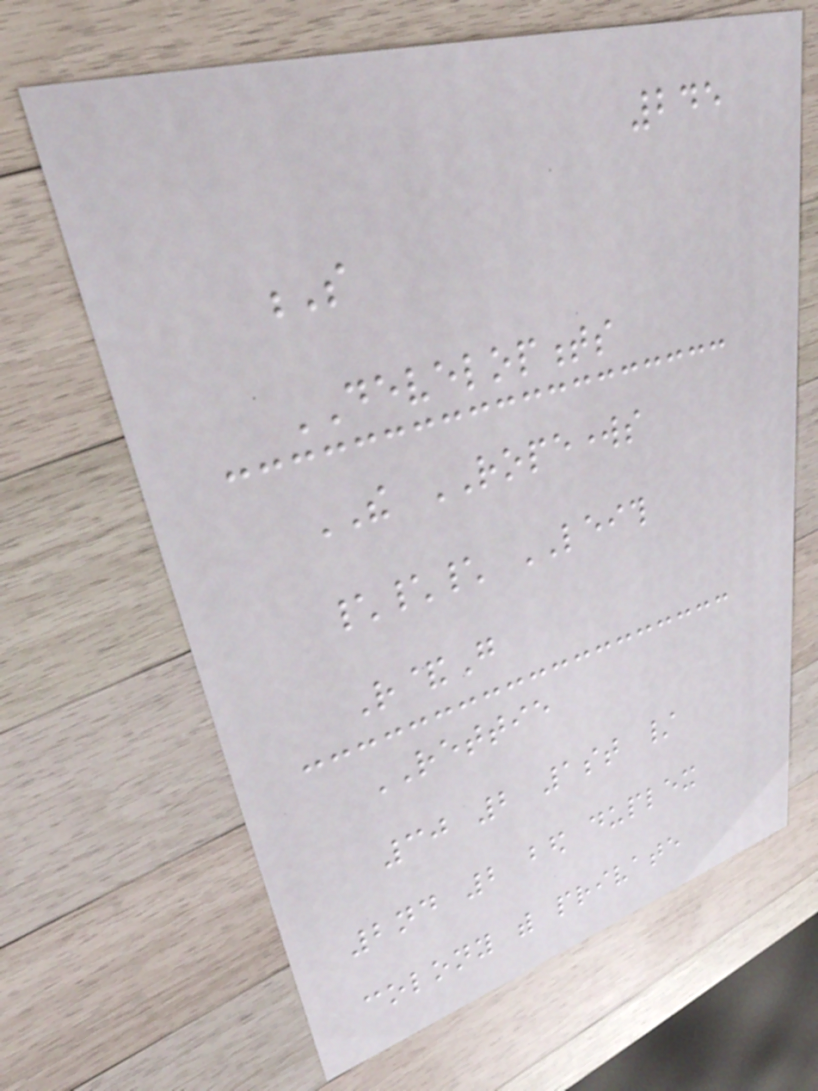245
S
DEVELOPMENTS
THE ROPEWORKS
\\\ LEITH
R&G
RETTIE
30 2 1st /
2nd 2 bed duplex
colony with private
